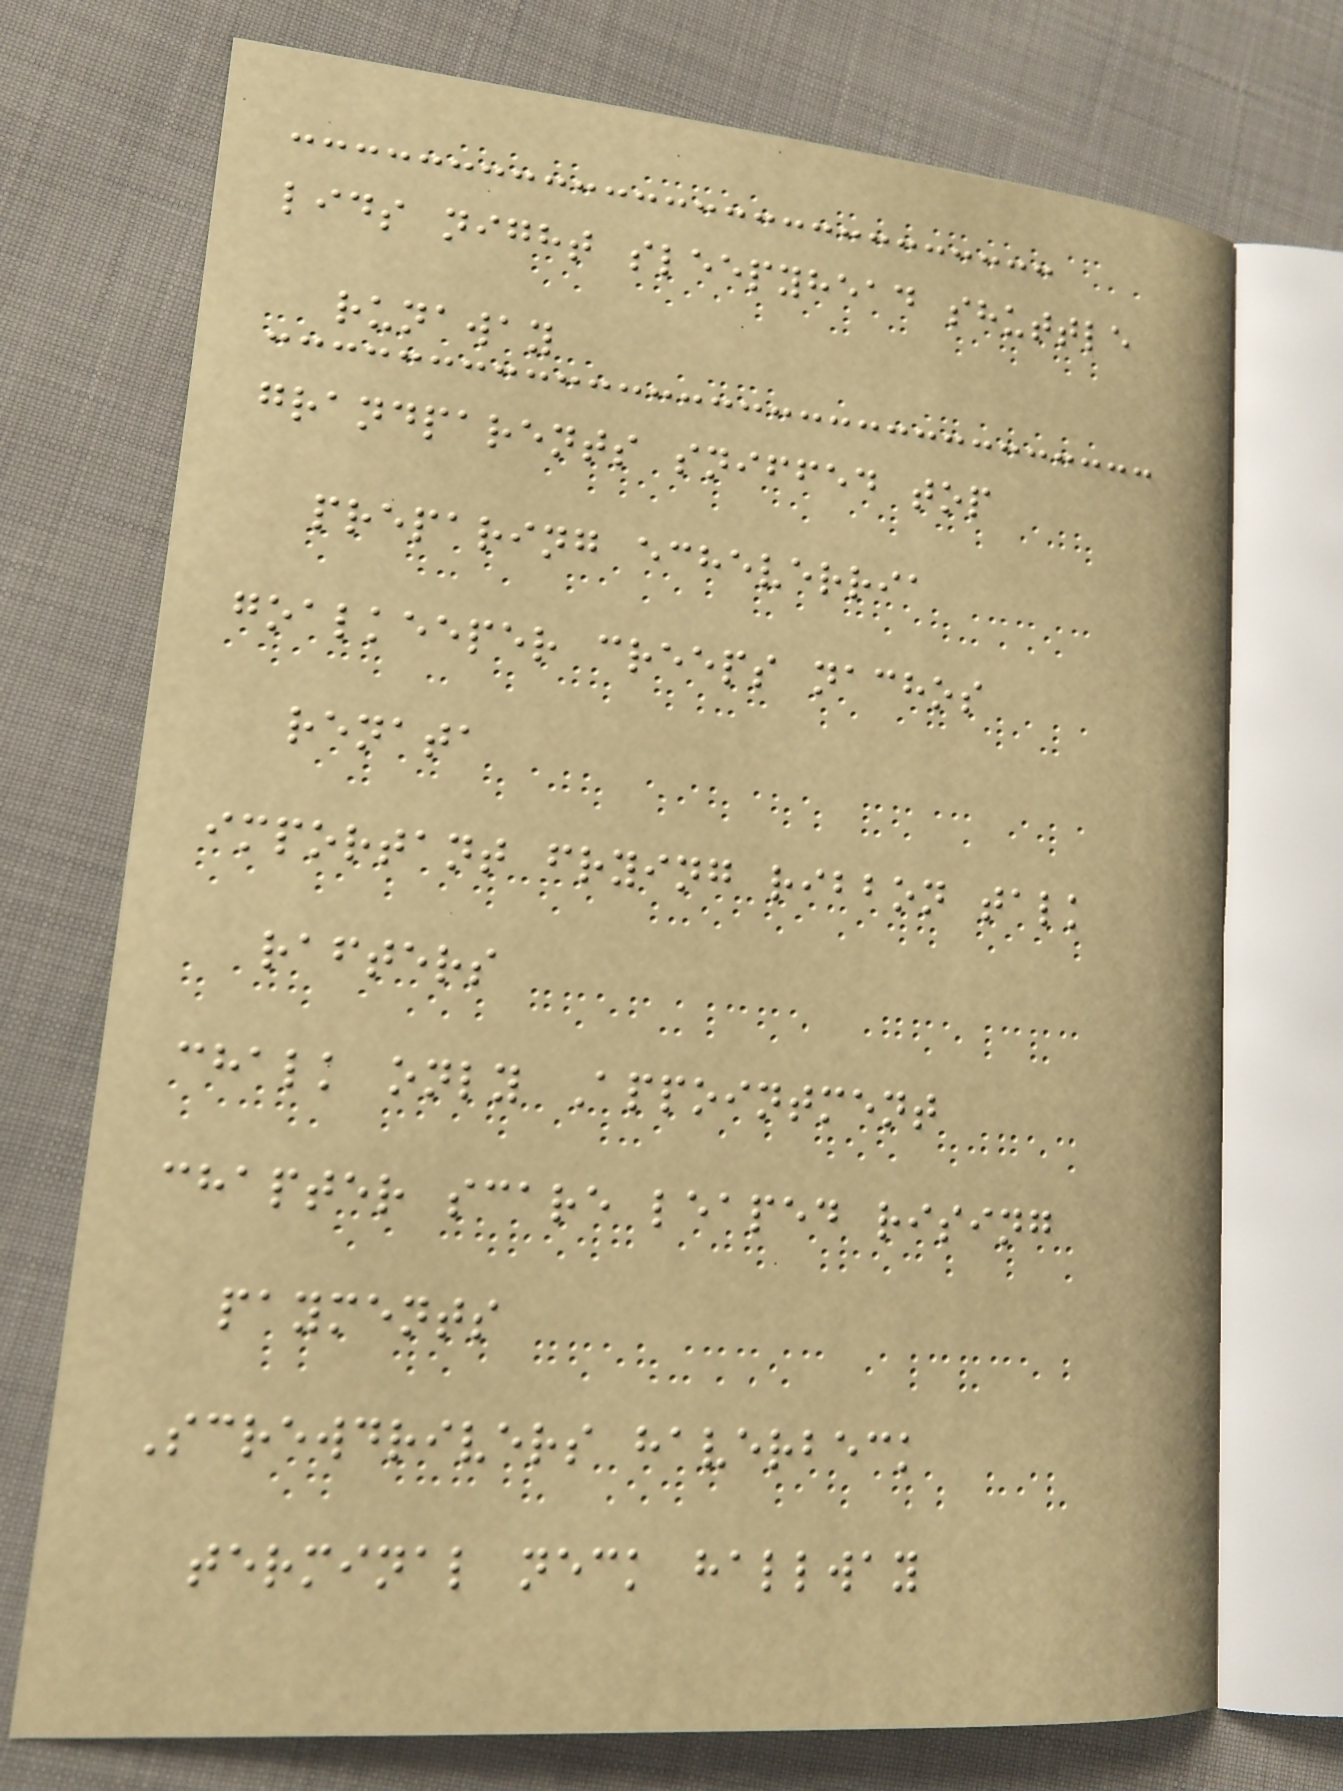lids night sleepyhead shuttle
runaway
grandparents sniffed top
preparing echeverria
goalkeeper creeps nachos
renata
important frying ribbon talk
rafters
chalk only Appointment
chapter scare leaped rising
payments
Screwdrivers haverbeck
terminal neck hallway
